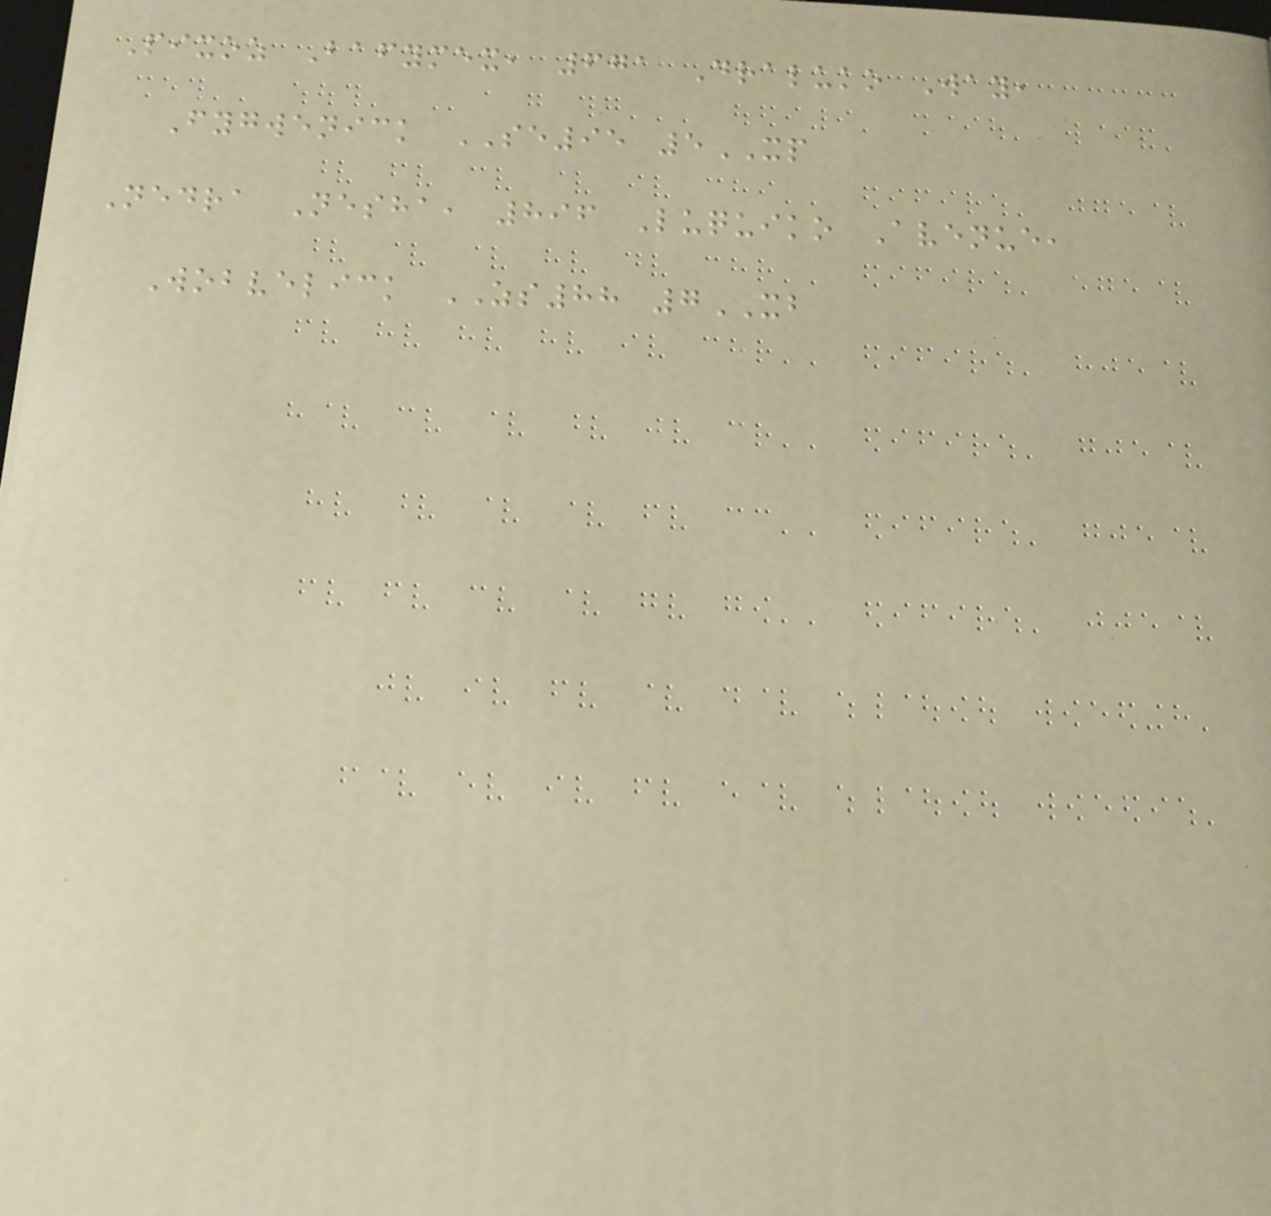Pixoz Bafymex, 671 Draluko Way,
Fygwenick SE95 5XP
Nedra Nesha, 896 Luquiko Avenue,
Wobvelick ZS88 7XB
